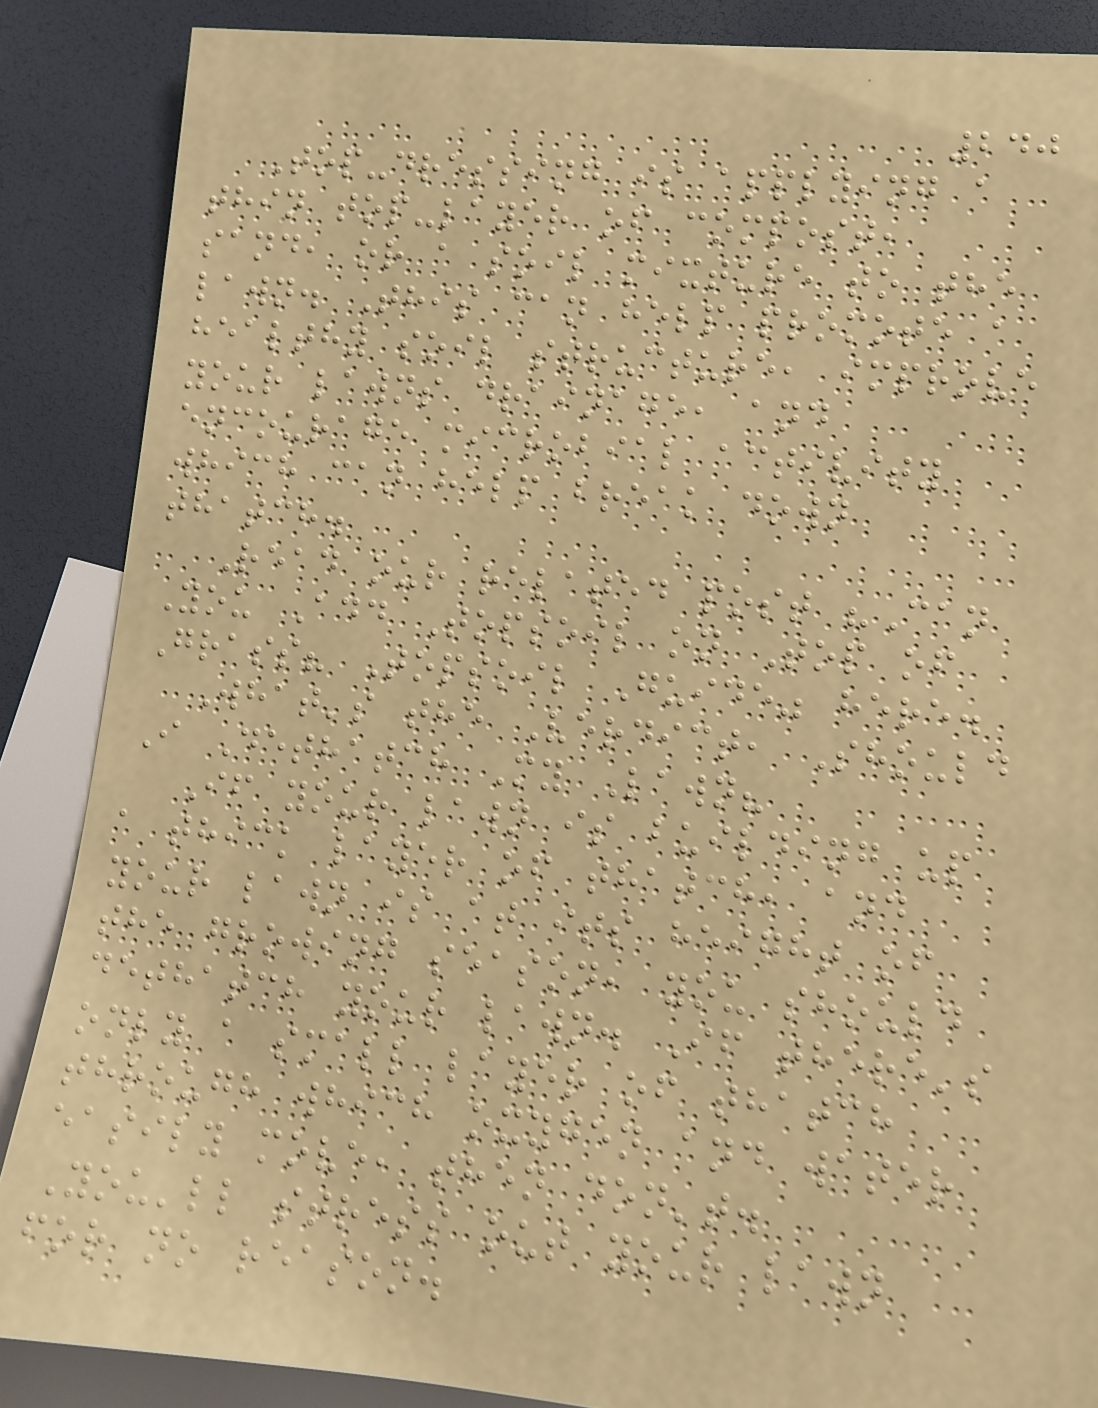240
Top-dressing is applying a
thin top-layer of compost,
sand, or a soil mixture to the
lawn. This can help promote a
healthy soil structure, improve
your lawns drainage, and
encourage microbial activity
which can help break down
thatch.
Read our related post "Can
You Add Topsoil on Top of
Grass? Topsoil Guide" here.
What's the Verdict, Should
I Dethatch My Lawn?
If your lawn is building up
a thick layer of thatch, and
your lawn is at its height of
the growing season, you should
dethatch your lawn. If there's
only a small layer of thatch
through which oxygen and water
easily move, then don't.
You'll stress out your lawn
for no reason.
